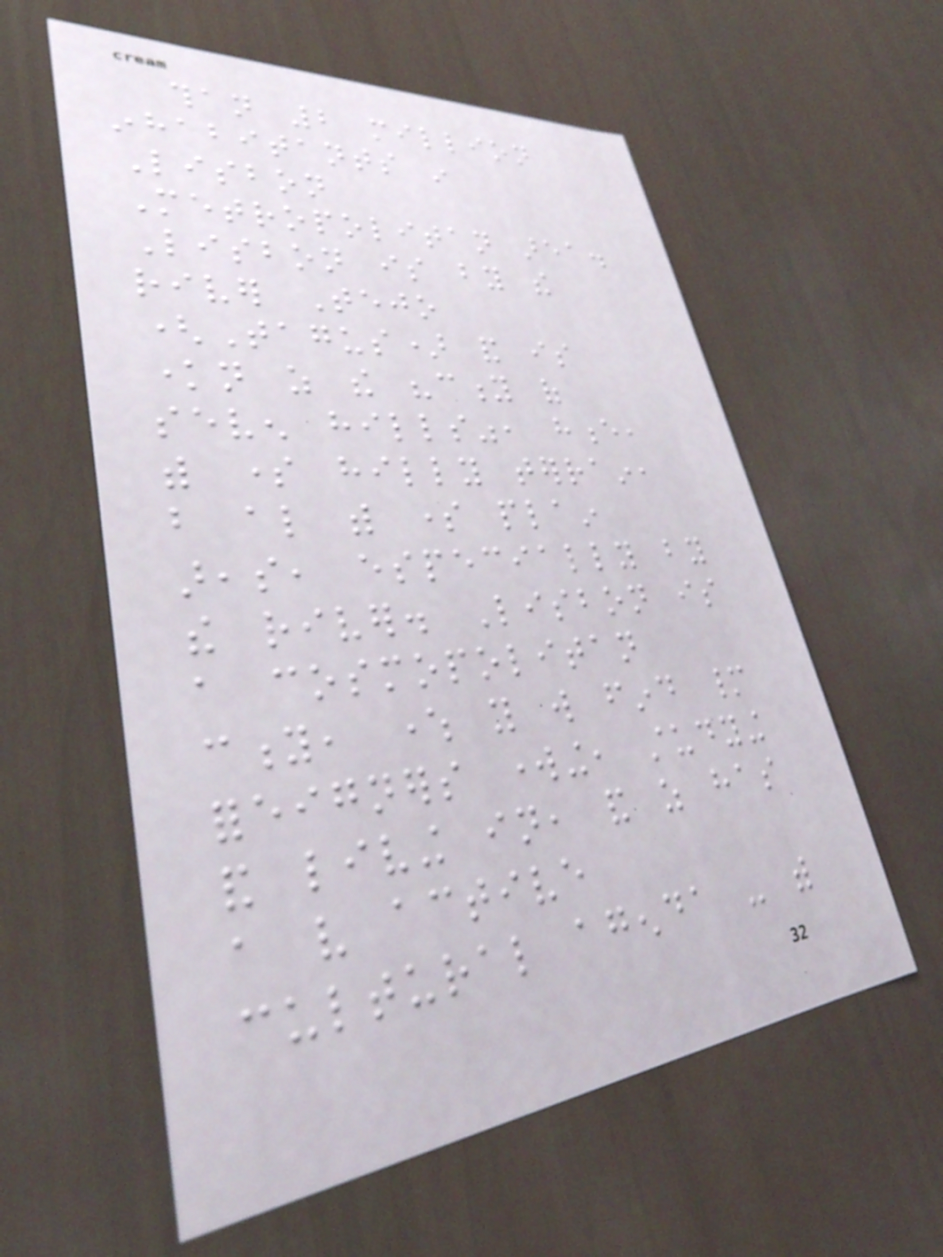than 2 million
inhabitants in
Lisbon
Metropolitan area.
Lisbon is by the
river Tejo
(Tagus) and is
known as the "city of
seven hills", hence,
with some hilly terrain,
but also with some plain
areas, especially by
the river. Lisbon is
a cosmopolitan
city, where you will find many
foreigners working, studying
and living in, and as has
a very active
cultural agenda - with
